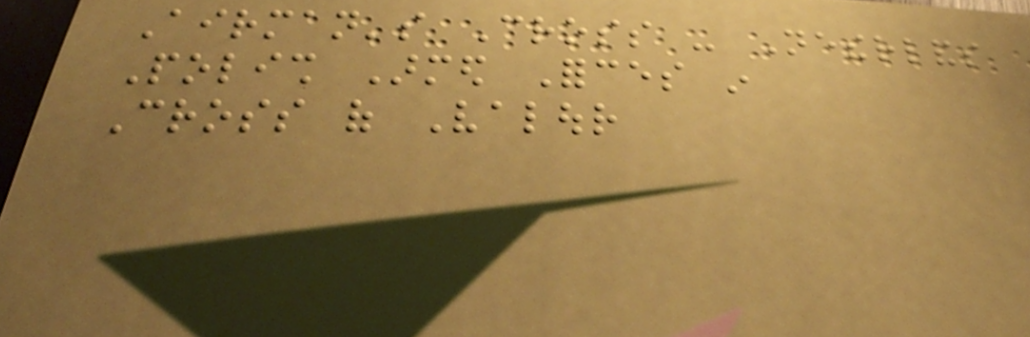Airman's Cross - Netherlands
Polish Armed Forces in
Cross of Valour
